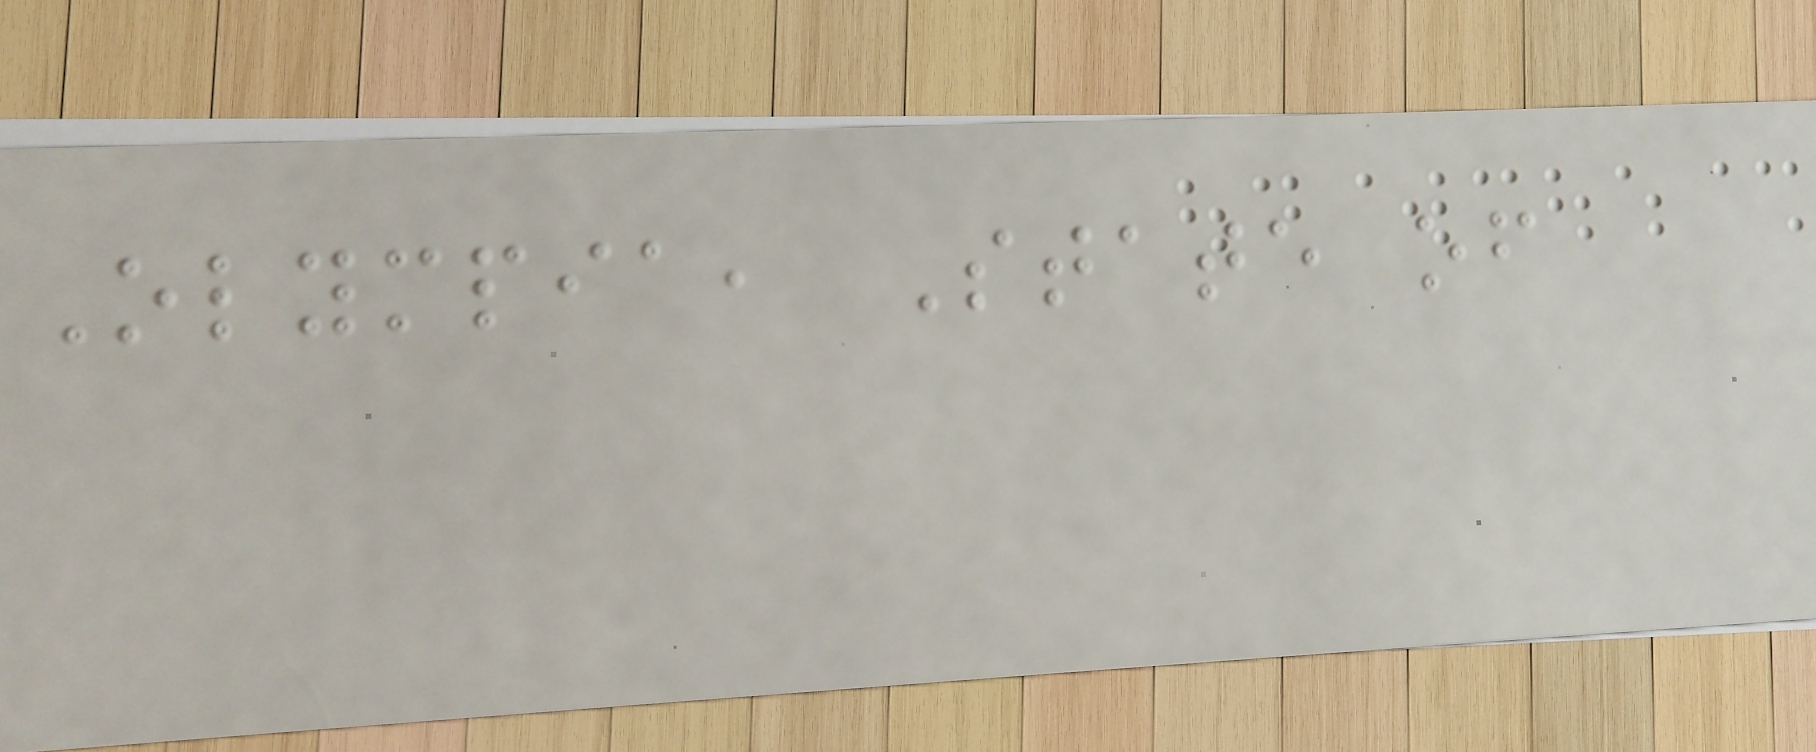Olympia, State of
